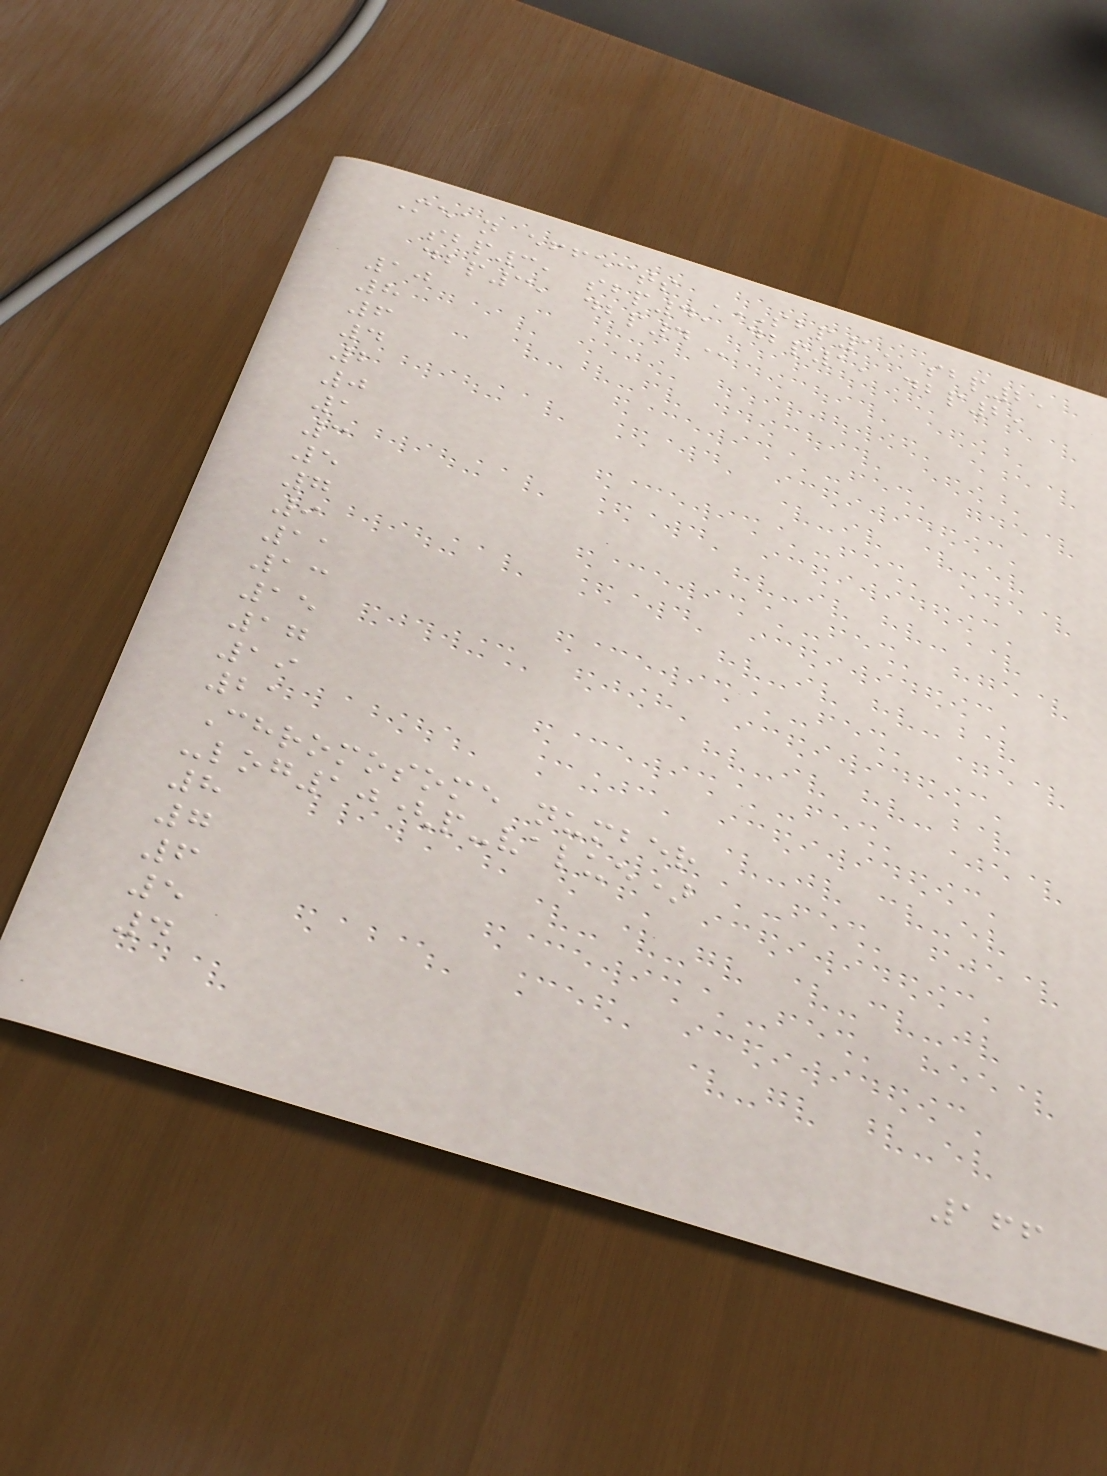Mean effects SBP1, SBP2,
SBP3, SBP4, DBP1, DBP2,
DBP3, DBP4
10
8
6
4
2
0
1
3
5
7
9
11
13
15
17
19
21
Chromosome number
-log10(p-value)
8
7
6
5
4
166
